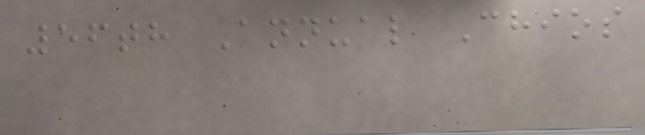56th Annual Chios
